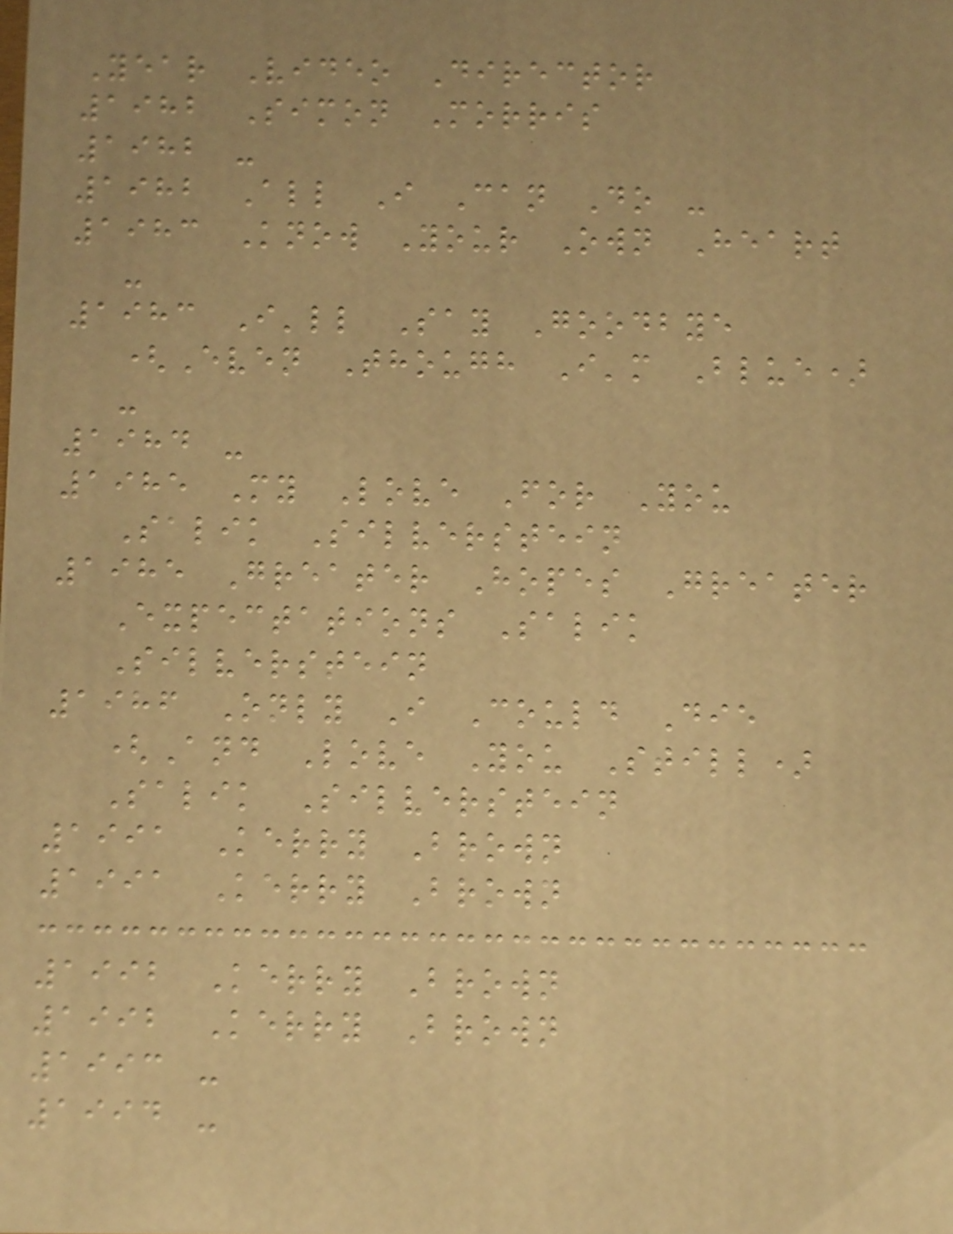Year Video Director
1982 Simon Morris
1982 -
1982 All I Can Do -
1983 Know Your Own Heart
-
1983 I'll Say Goodbye
(Even Though I'm Blue)
-
1984 -
1985 My Love For You
Salik Silverstein
1985 Greater Hopes Greater
Expectations Salik
Silverstein
1986 Only I Could Die
(And Love You Still)
Salik Silverstein
1991 Kerry Brown
1991 Kerry Brown
1992 Kerry Brown
1992 Kerry Brown
1993 -
1994 -
